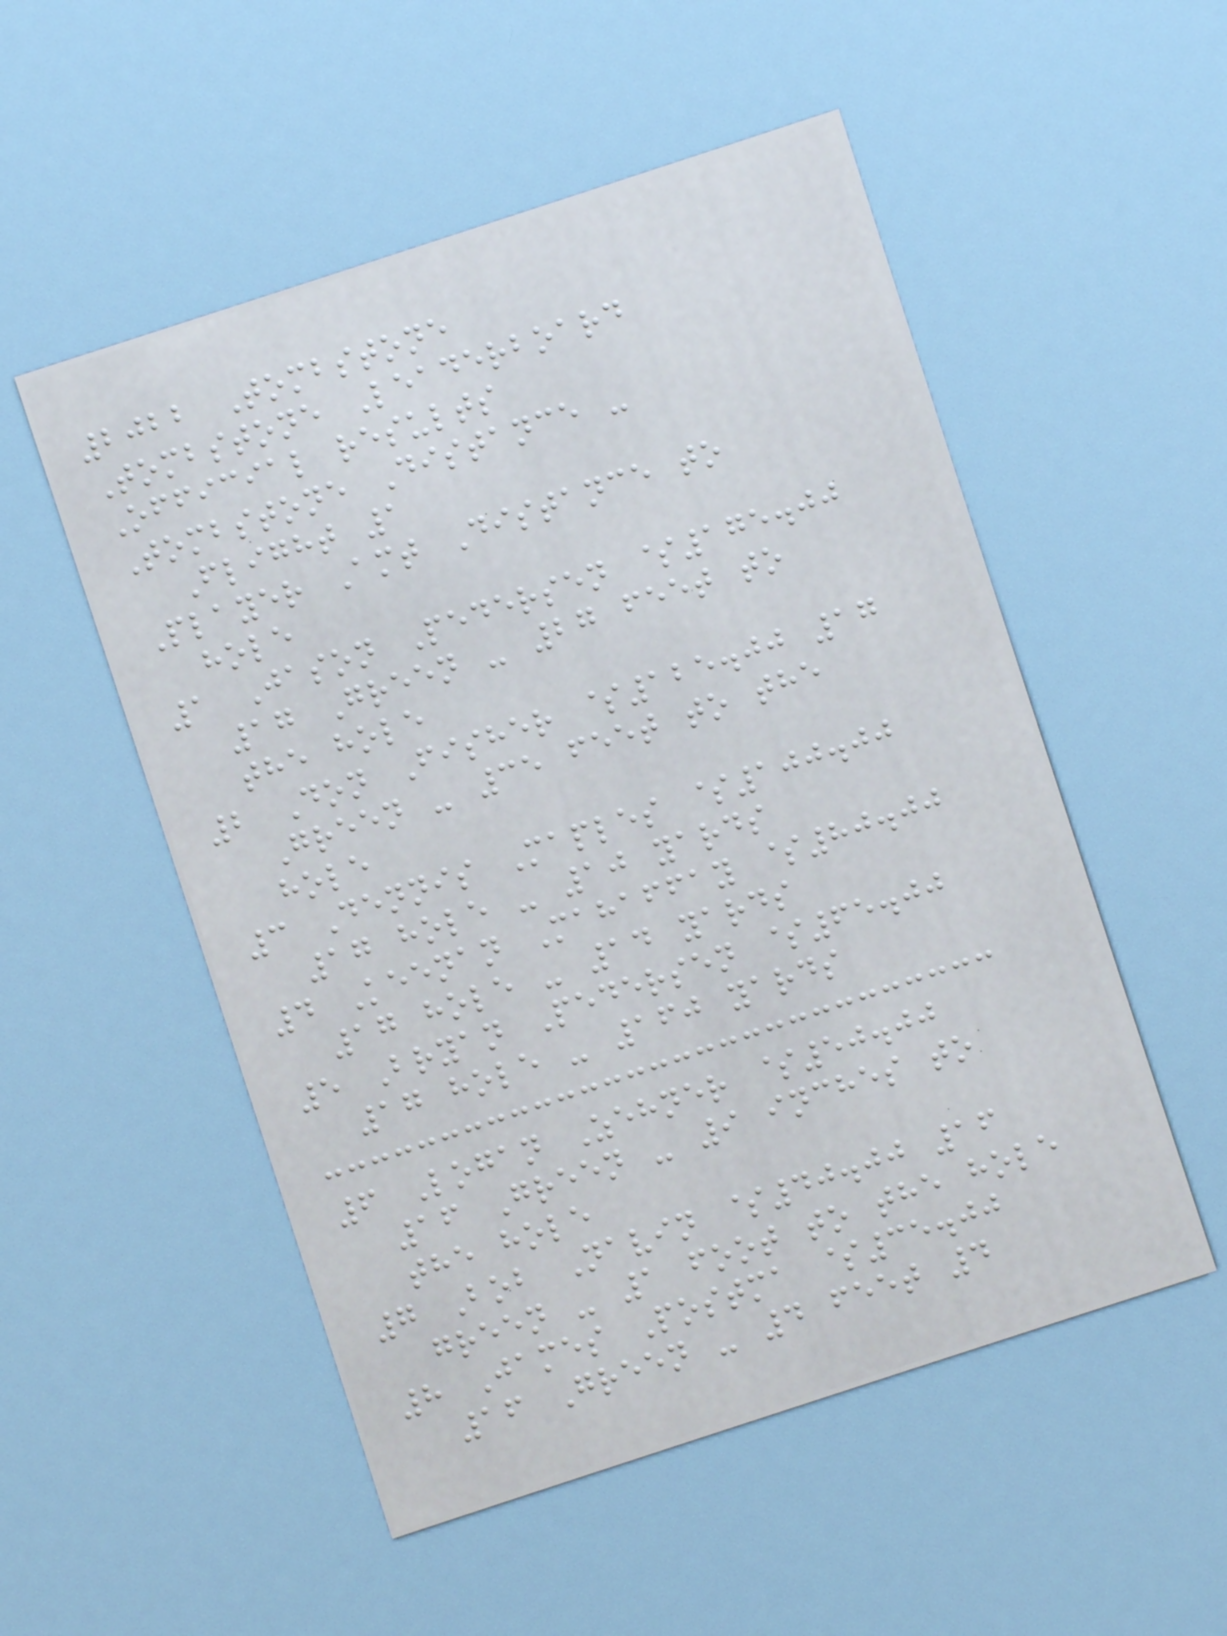2022 Tombstone
Tombstone Leaderboard
Official results
Tombstone Distance -
Flight 1
Player Amt Distance to
hole
1 Jason Pedersen $175.00
17 Green - 27 feet to
the hole
2 Don Fisher $125.00 17
Green - 35 feet to the
hole
3 Dennis Maples $100.00
17 hole - 10 yards
4 Keenan Mahaffay $80.00
17 hole - 14 yards
5 Bryan Pedersen $65.00
17 hole - 160 yards
6 Logan Zehner $50.00
16 Green - 9 inches to
the hole
7 Bob Navin $40.00 16
green - 1 foot to the hole
8 James Postma $35.00
16 Green - 4 feet 4
